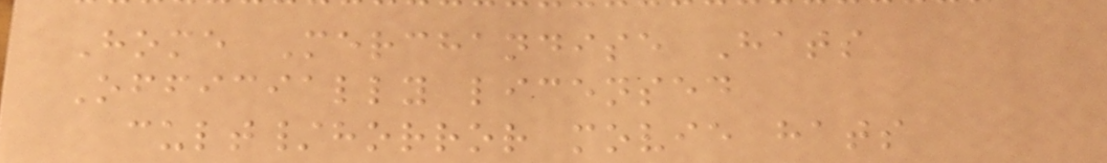Home Merchandise Hats
Officially licensed
cult/horror movie hats
